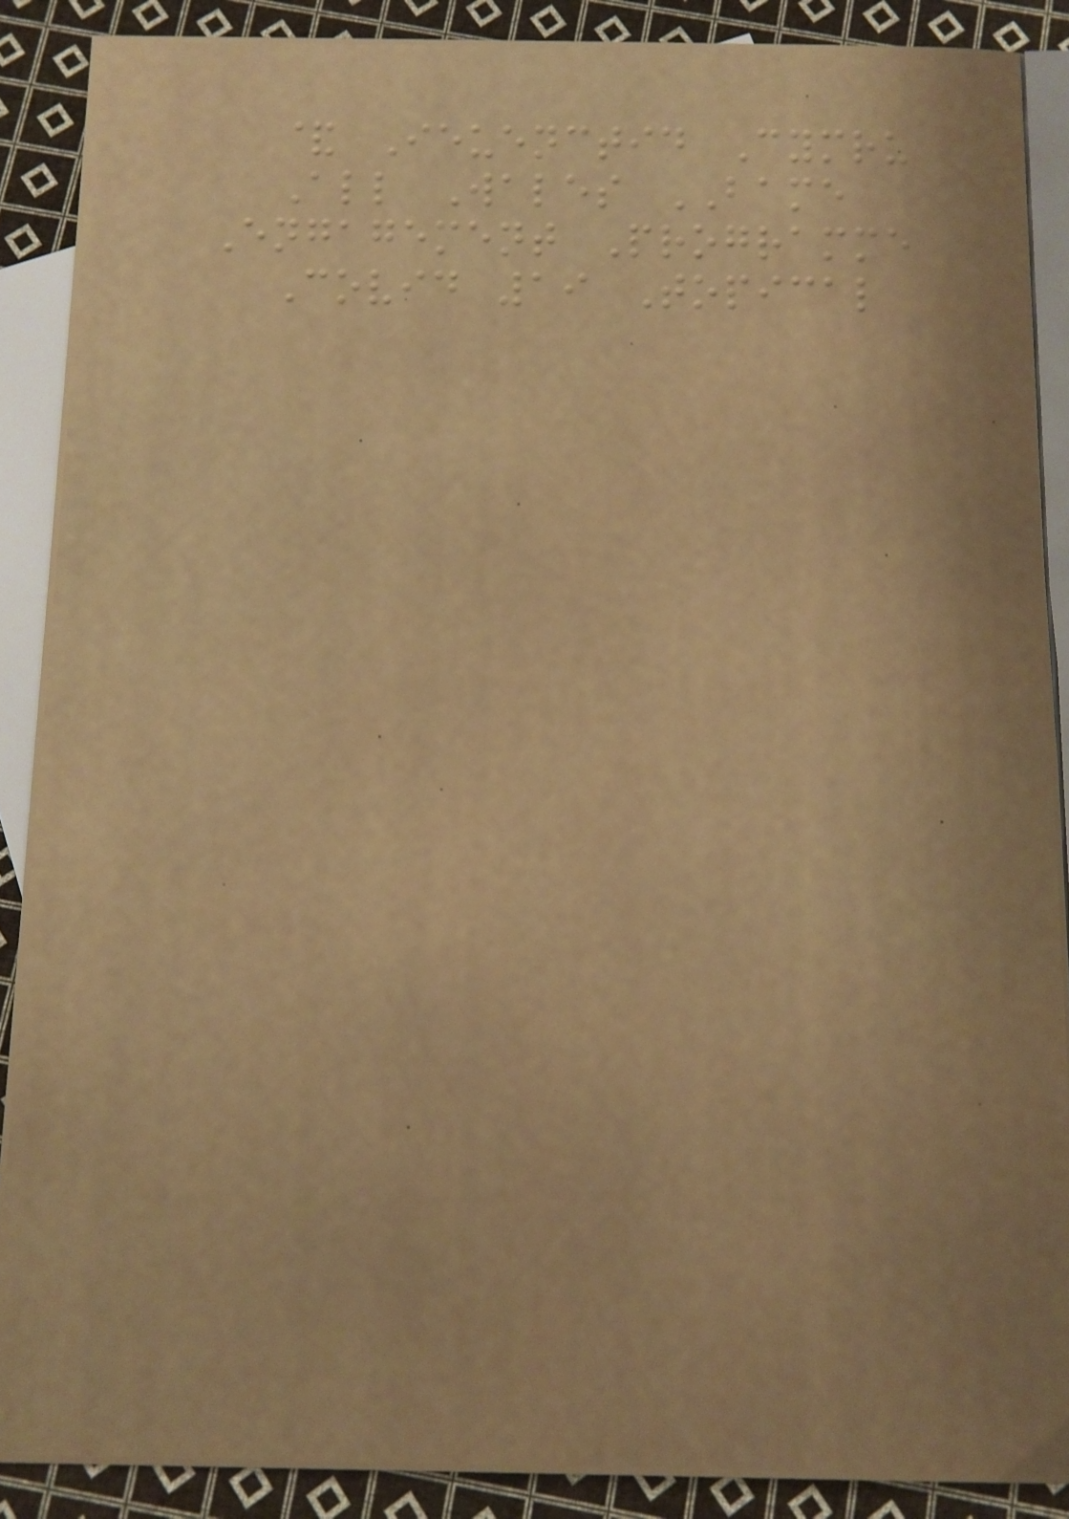& Ieuenctid Cymru
All Wales BAME
Engagement Programme
Covid 19 Topical
